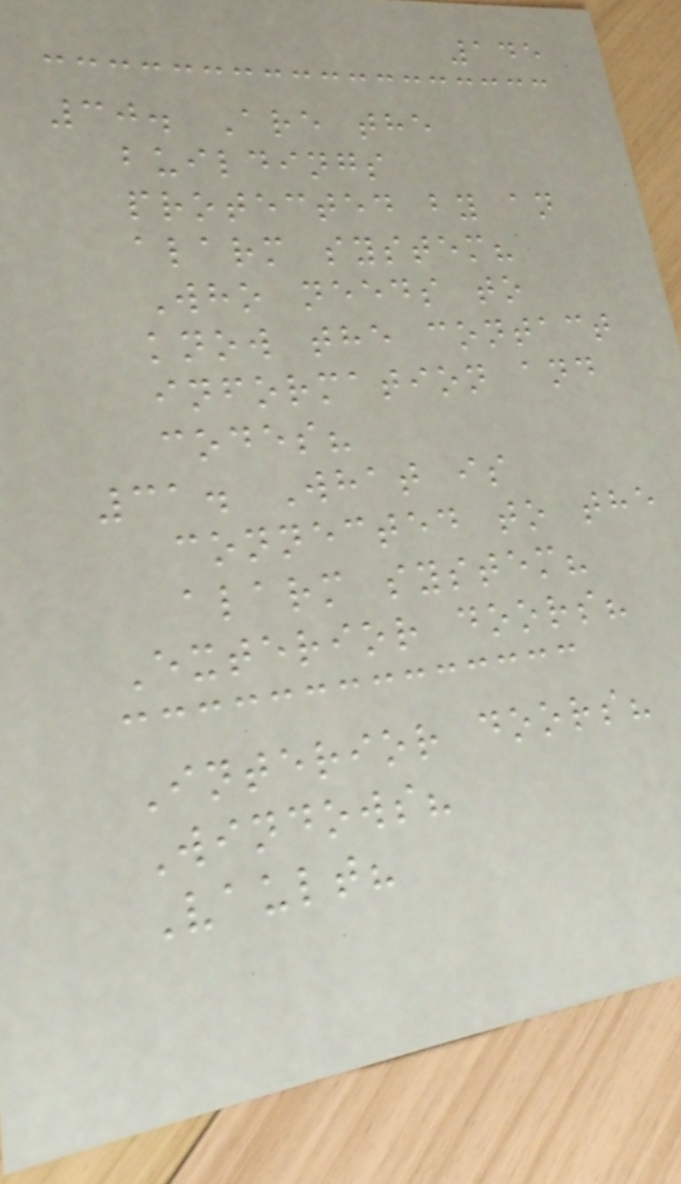145
30. Are the
buildings
protected by an
alarm system?
Who needs to
know the contact
information and
codes?
31. What is
connected to the
alarm system?
Exterior doors?
Interior doors?
Windows?
Vault?
